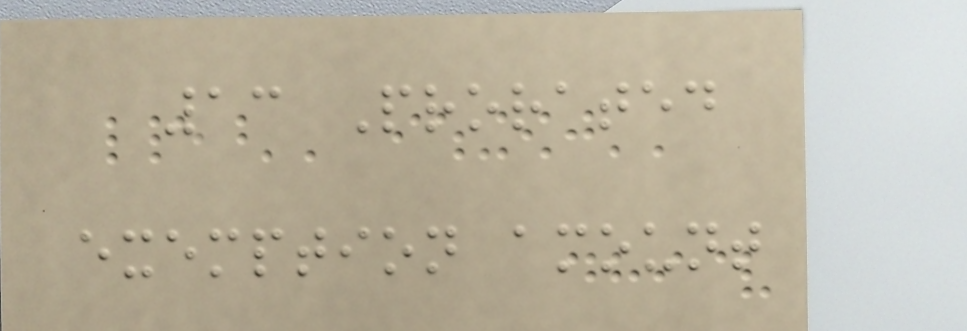13 Prorated
exemption amount
